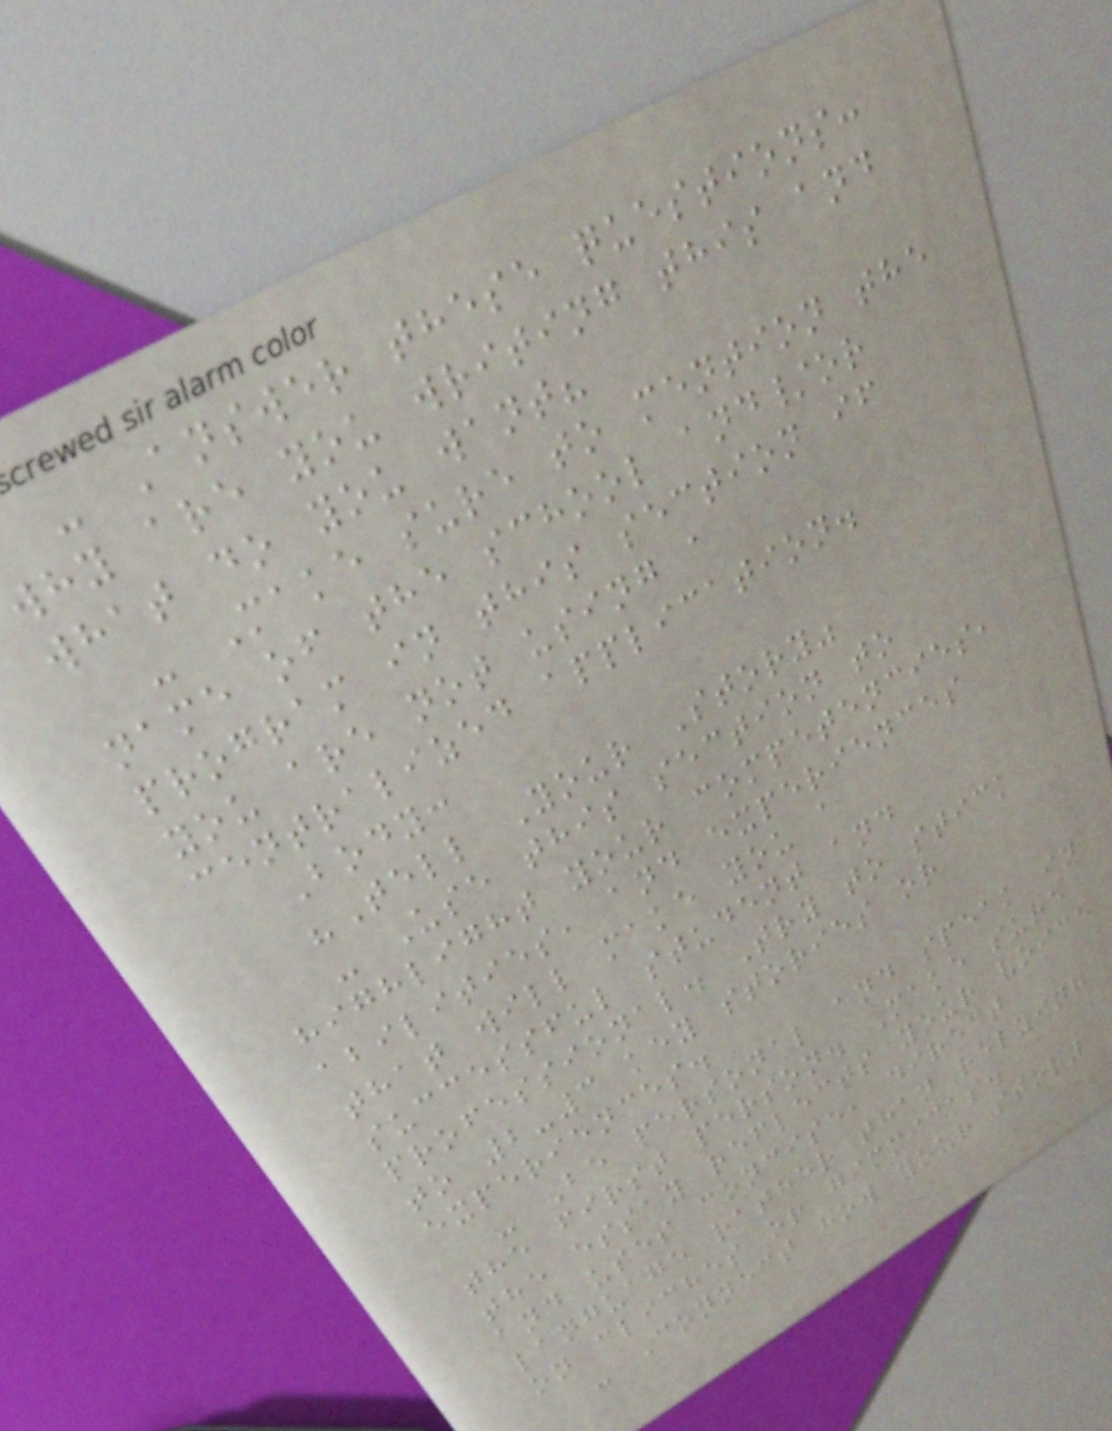- Answer these questions:
why are you writing this and
what do you want?
- Make sure to mention the
name of the school and/or
program in this section if
you are not using a
centralized application.
Body:
"Tell Your Story"
- Use this section to
highlight your competencies,
abilities, and experiences
that will make you a
successful student and
professional. Try to stick
to 2-3 key stories or
experiences.
- Be personal and speak in
the first person. Make sure
the essay reflects your voice
and uses concise, direct
language rather than relying
on cliches or gimmicks.
- Connect how your story
